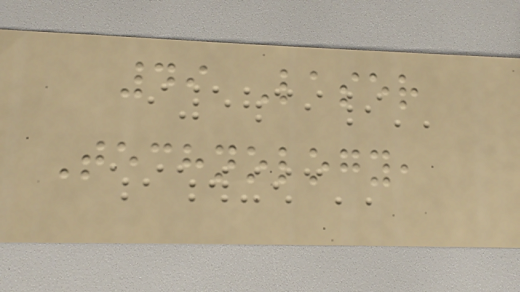49 Laser
Technology,
